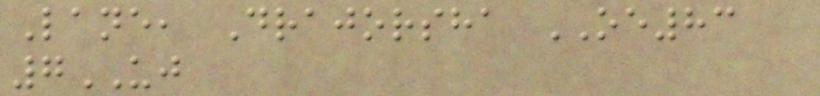Lane, Drajorsha OE83
7UJ
